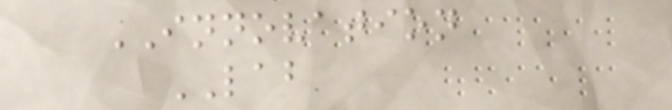INNOVATION
LAB
